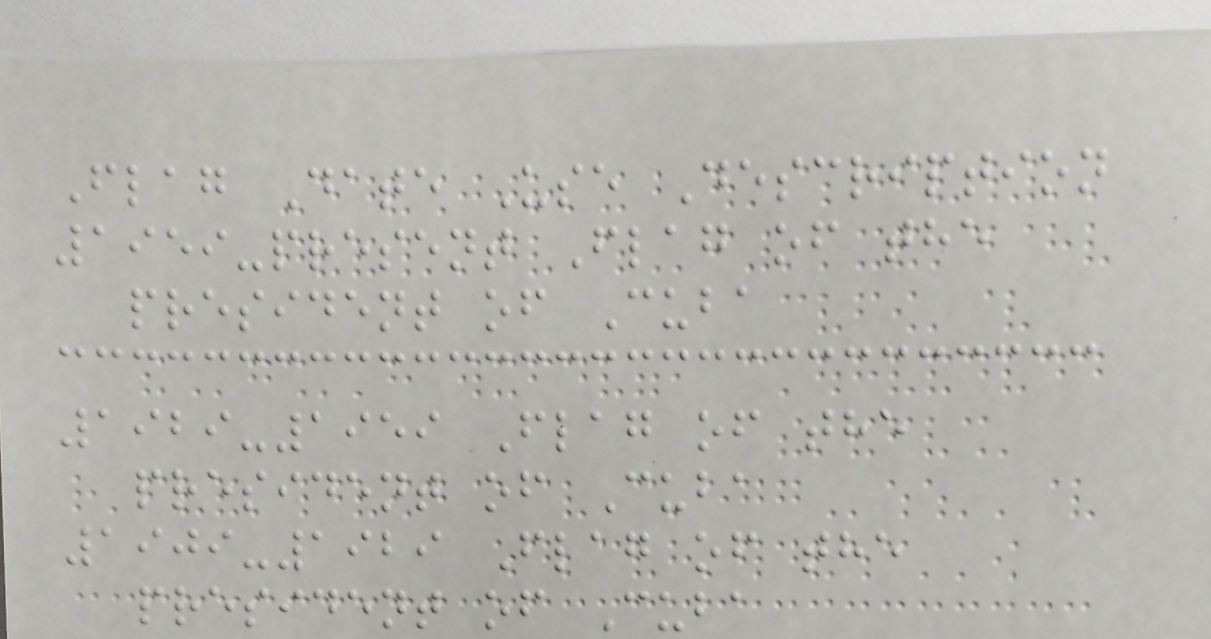Flag Date Use Description
1959-present Flag of the
president of Cuba
1929-1959 Flag of the
president of Cuba
1909-1929 Flag of the
president of Cuba
